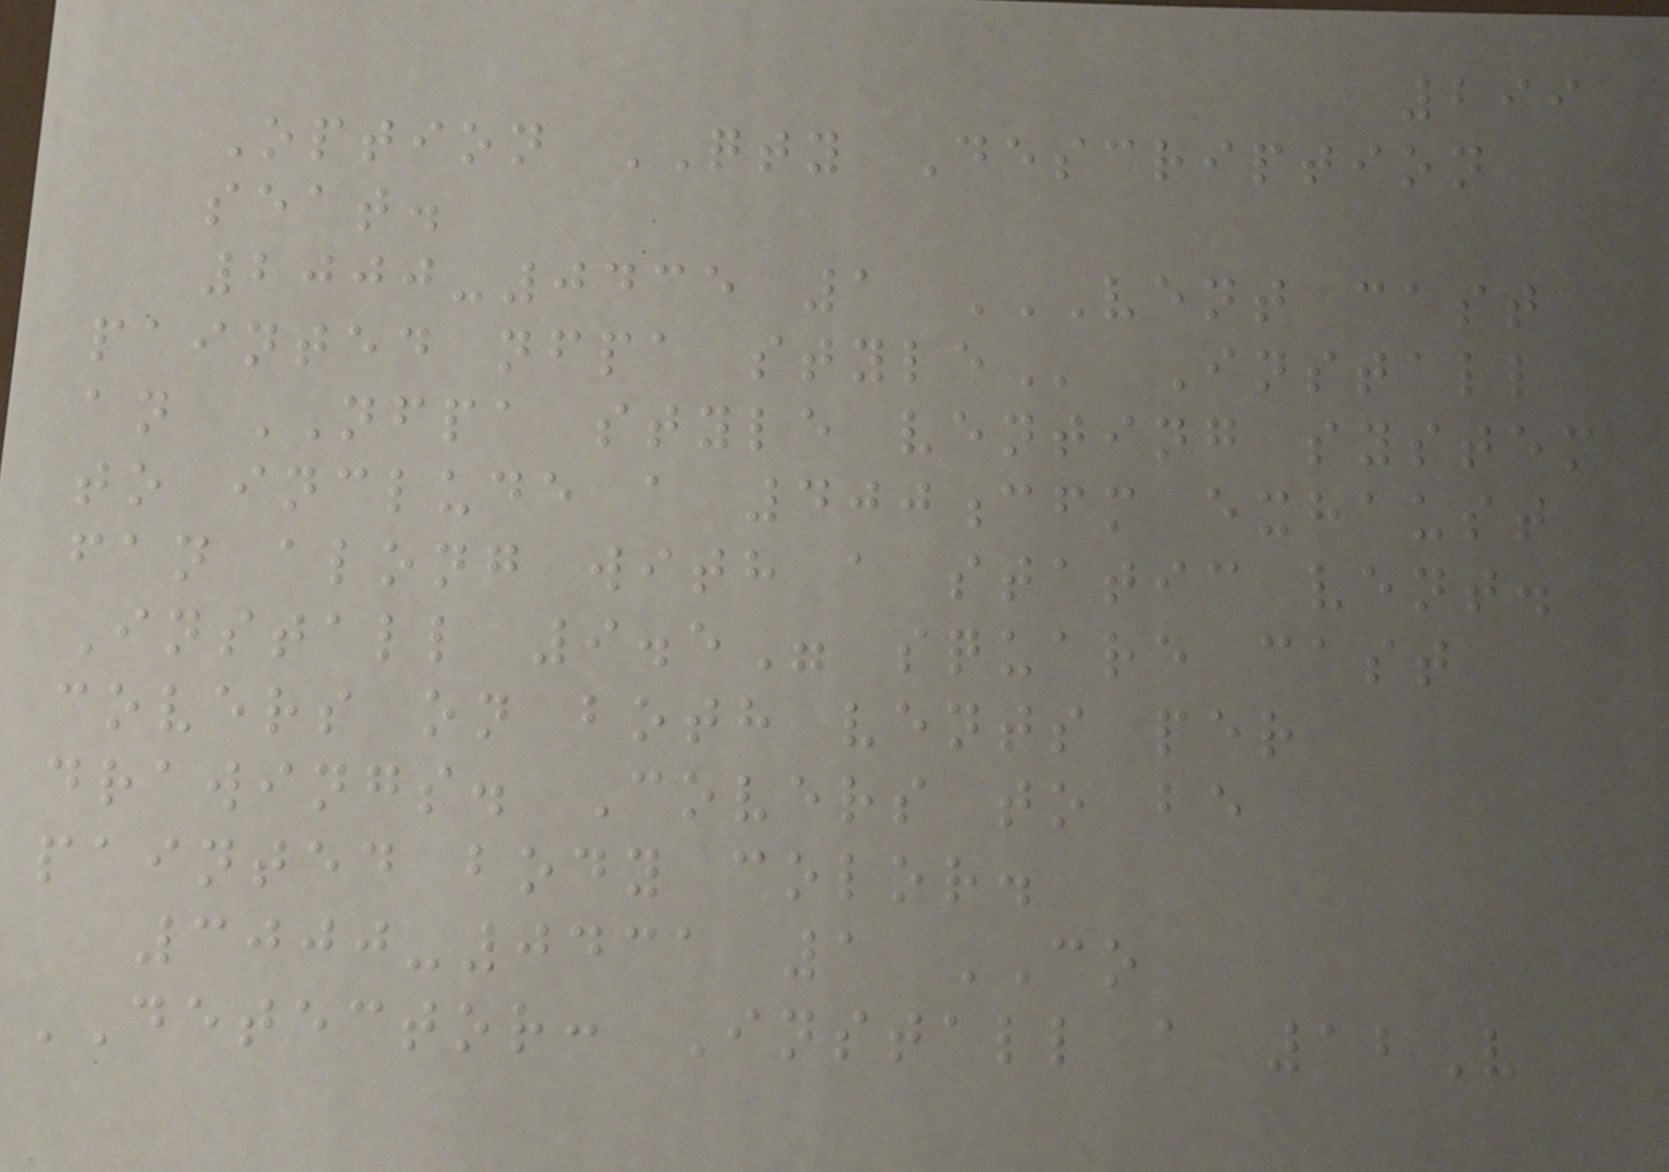299
Option QTY Description
seat.
2000-0435 1 VENT CAST
PAINTED NFPA STYLE Install
an NFPA style venting system
to include a 400cfm exhaust
fan along with a static vent.
Install 9.5" square cast
covers on both vents per
drawings. Covers to be
painted body color.
3000-0431 1 CO
DETECTOR: Install a 12V
